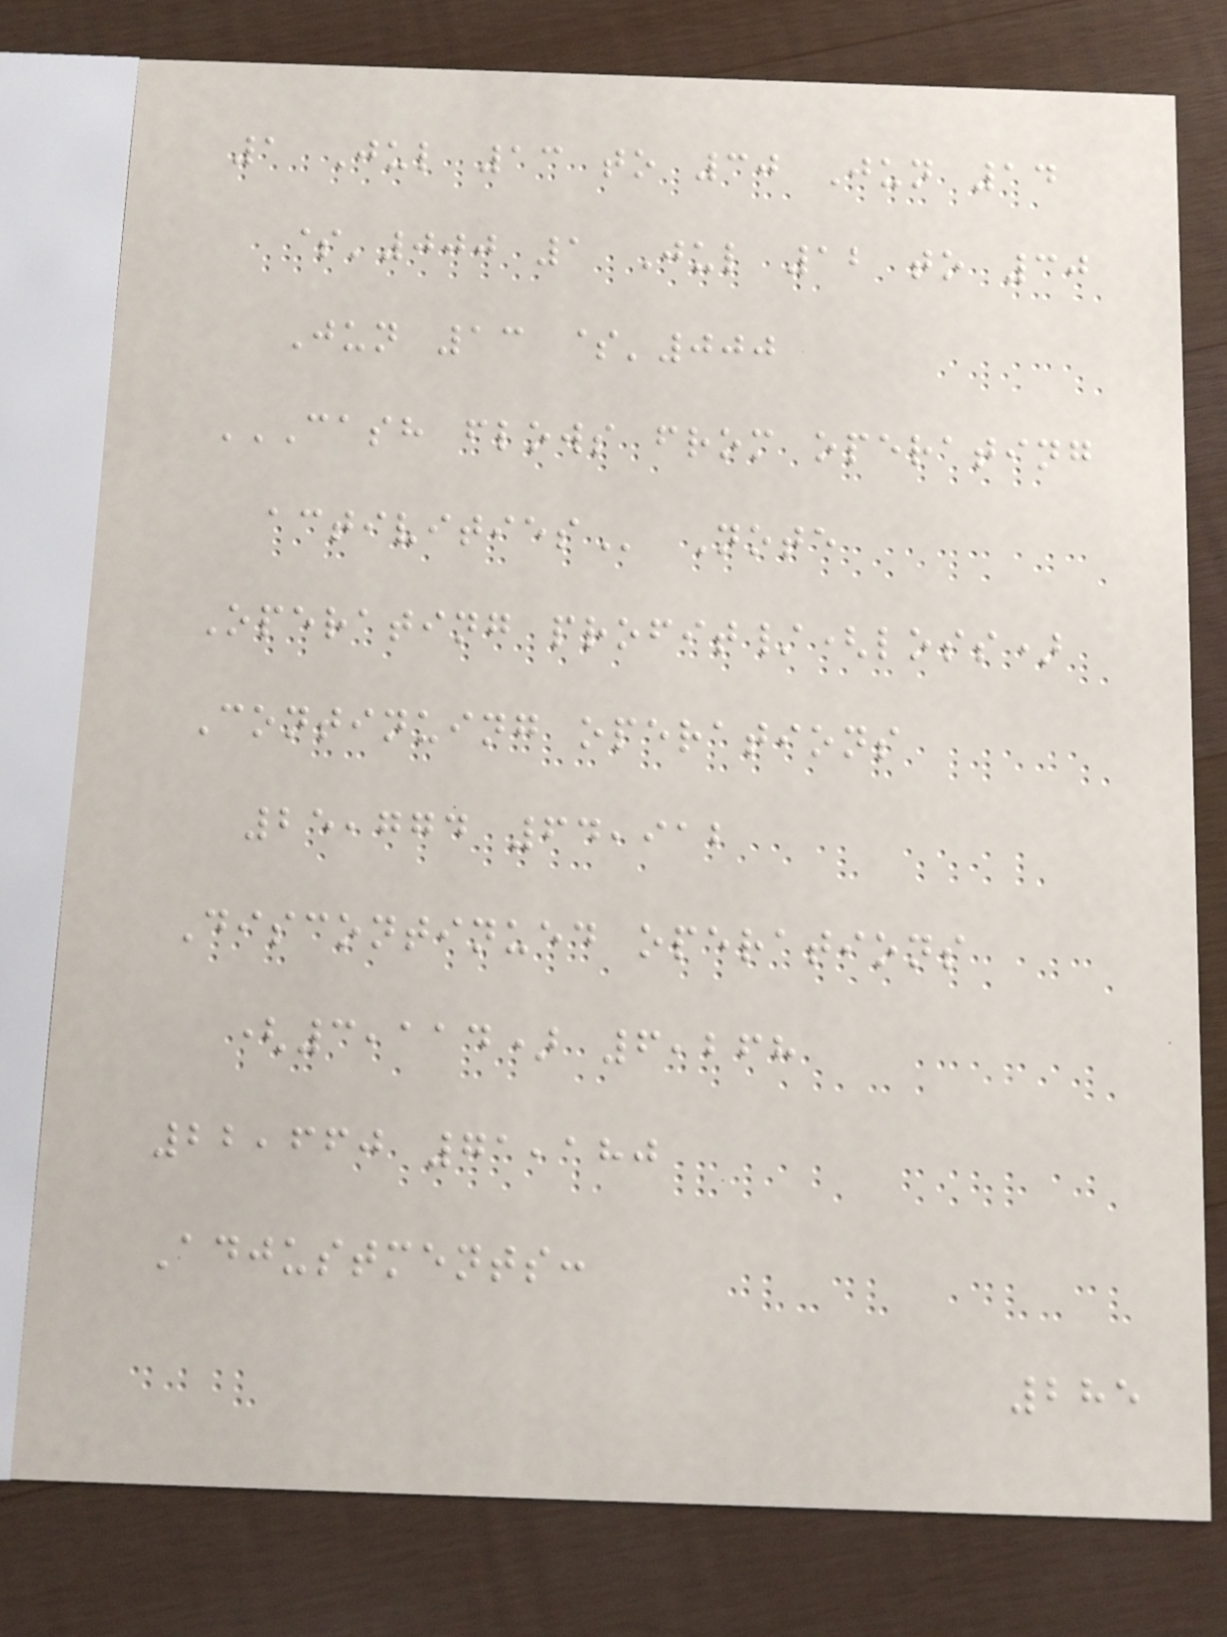1 Jul 13 to 30 Jun 14
$'000 1 Jul 12 to 30
Jun 13 $'000
CASH FLOWS FROM OPERATING
ACTIVITIES Note
Operating profit/(loss)
Continuing operations
25,774 64,912
Discontinued operations
(3,114) 6,268
22,660 71,180
Adjustments:
285
